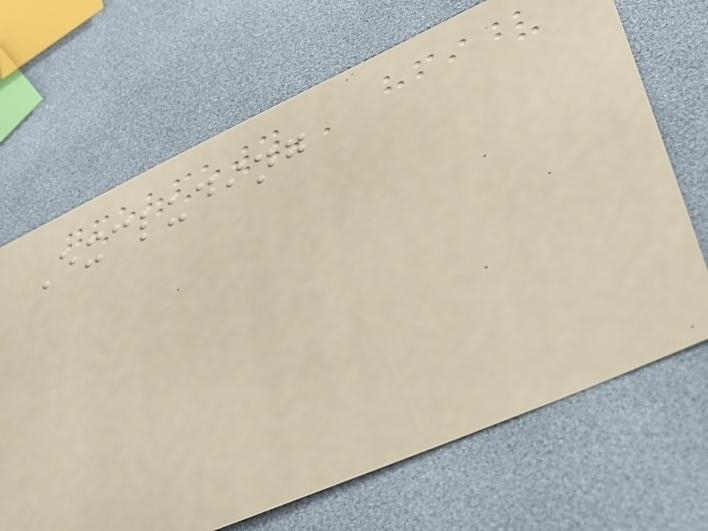Excluding
